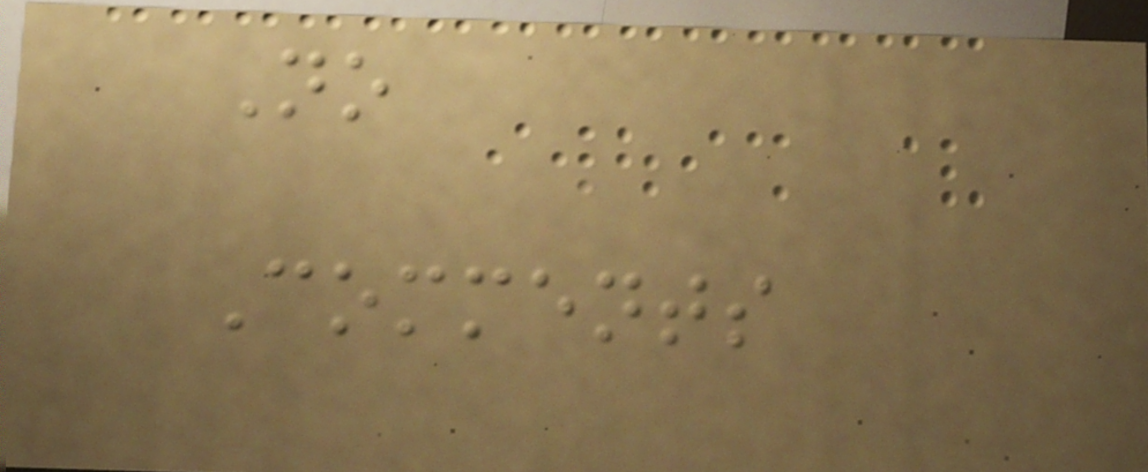No
Comments
